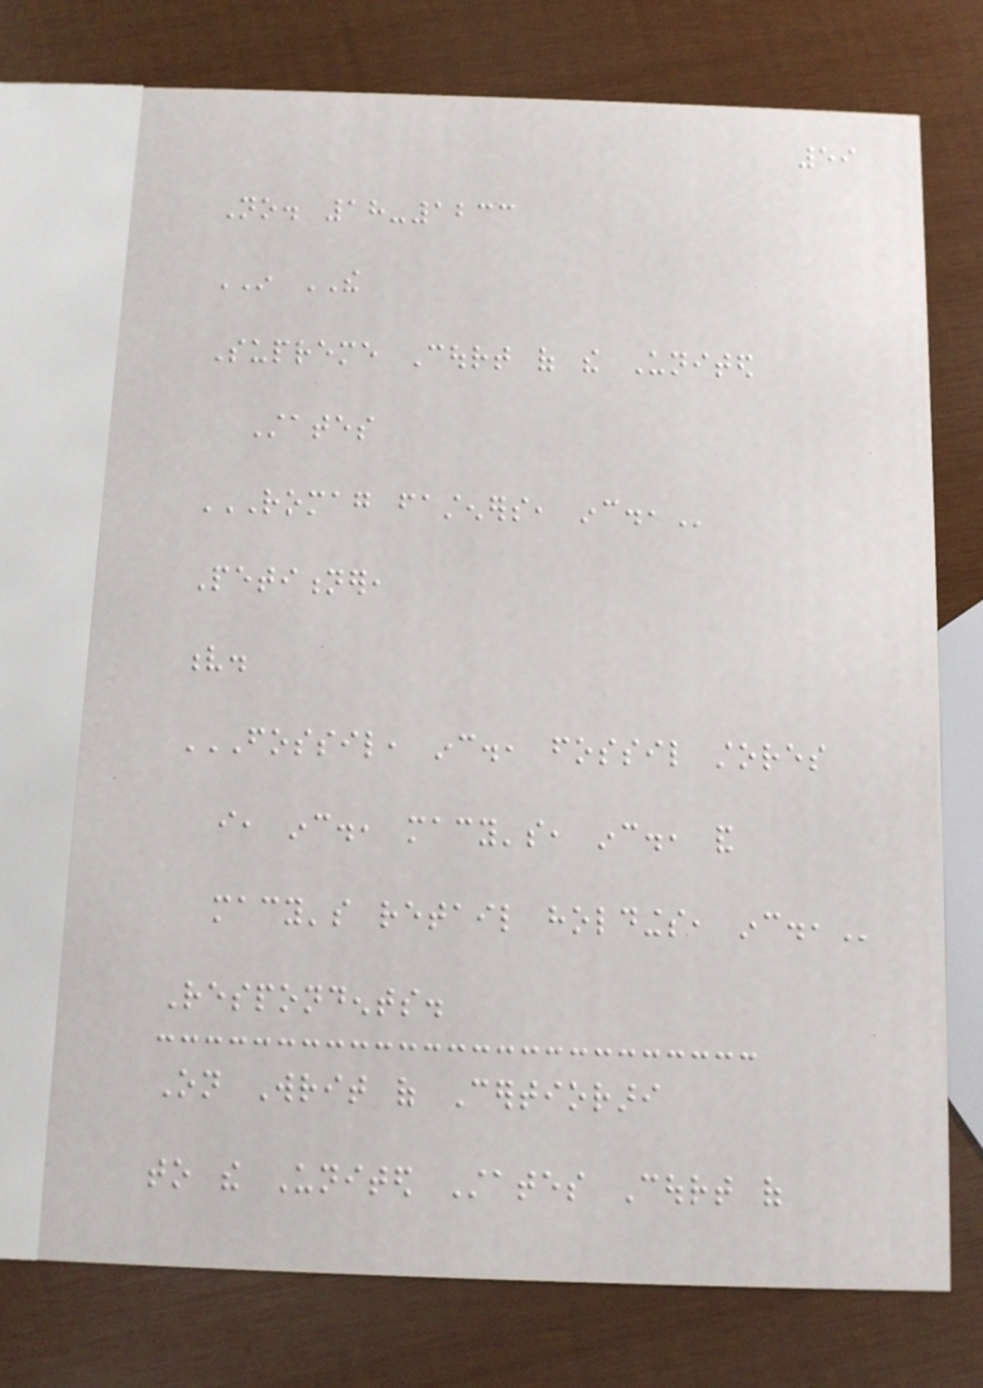59
No. 18-1233
IN THE
Supreme Court of the United
States
ROMAG FASTENERS, INC.,
Petitioner,
v.
FOSSIL, INC., FOSSIL STORES
I, INC., MACY'S, INC., AND
MACY'S RETAIL HOLDINGS, INC.,
Respondents.
On Writ of Certiorari
to the United States Court of
